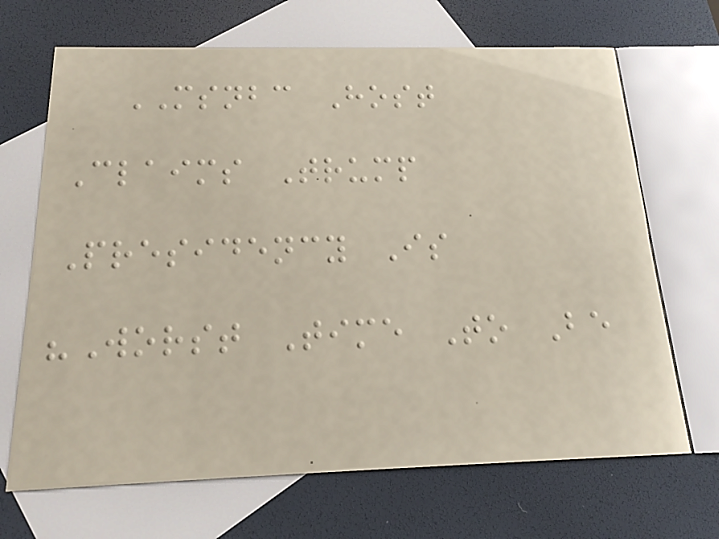MSNBC Host
Claims Trump
Presidency Is
"Worst Time To Be
